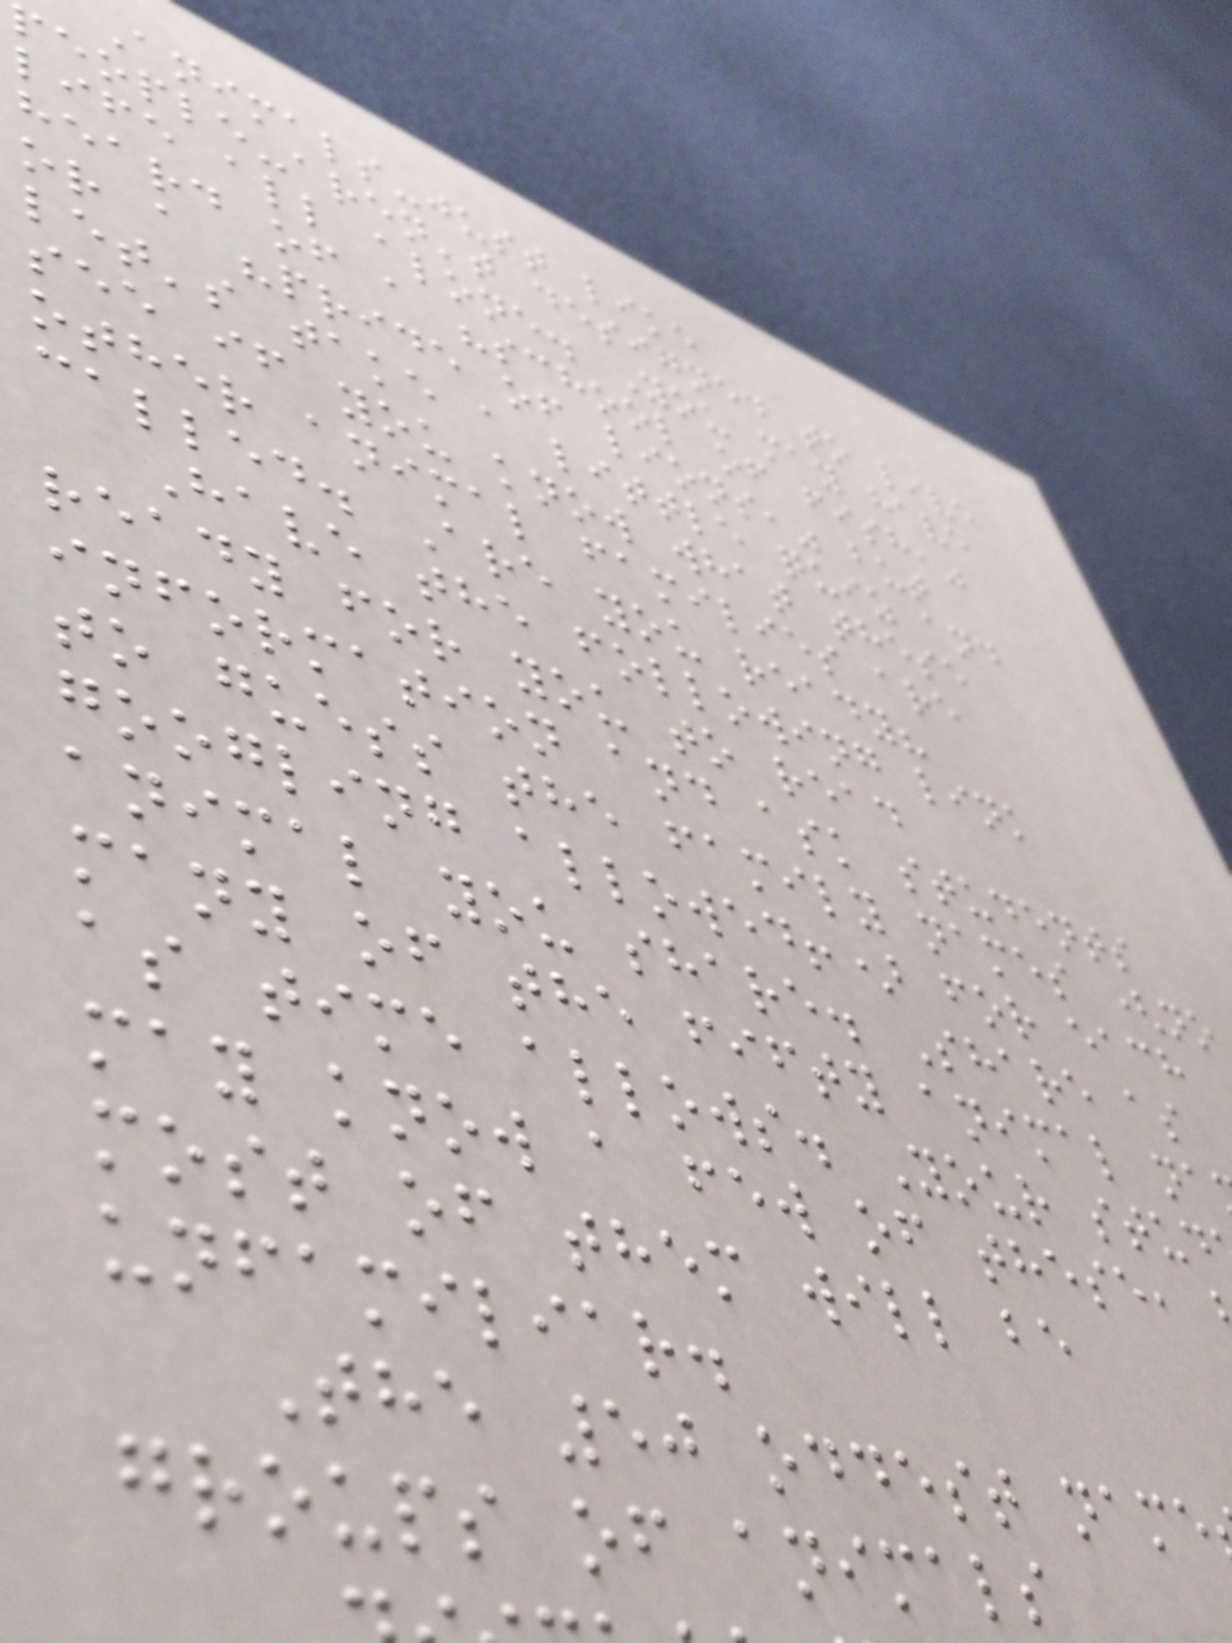Animals-just like
people-aren't designed to live
life all alone. You may have
heard of a "school of fish,"
or a "pride of lions," but
let's take a little quiz and
see if you know what these
other animal families are
called. Are you ready?
Have the following link
ready for you to read
information and ask students
to guess the family names (no
googling allowed!) for each
animal you share. Share as
many of the fifty animal na
as time allows. Your stud
may know a few of these,
most of them will be
unfamiliar.
The 50 oddest name
groups of animals
